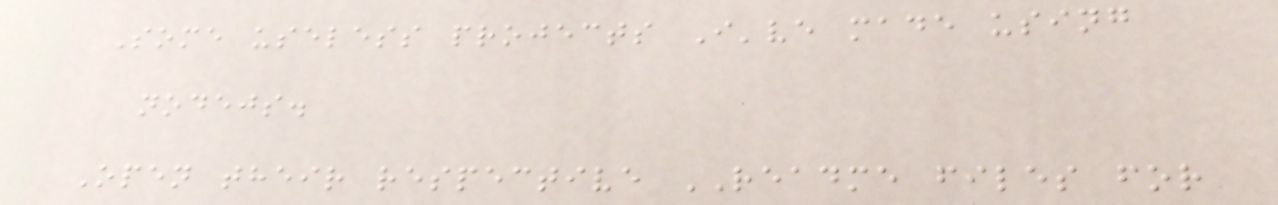Some useless projects I've made using
nodejs.
Open their respective README files for
